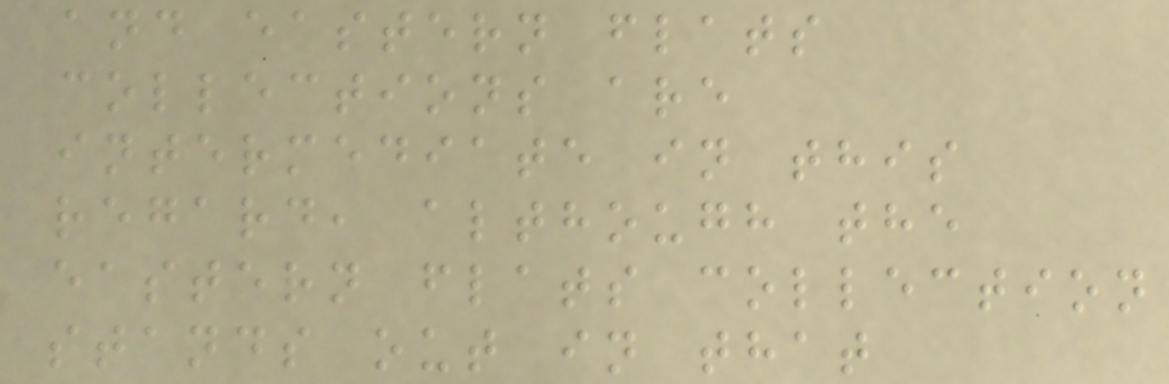and eastern flats
collections are
intermediate in this
regard, although the
eastern flats collection
stands out in that
